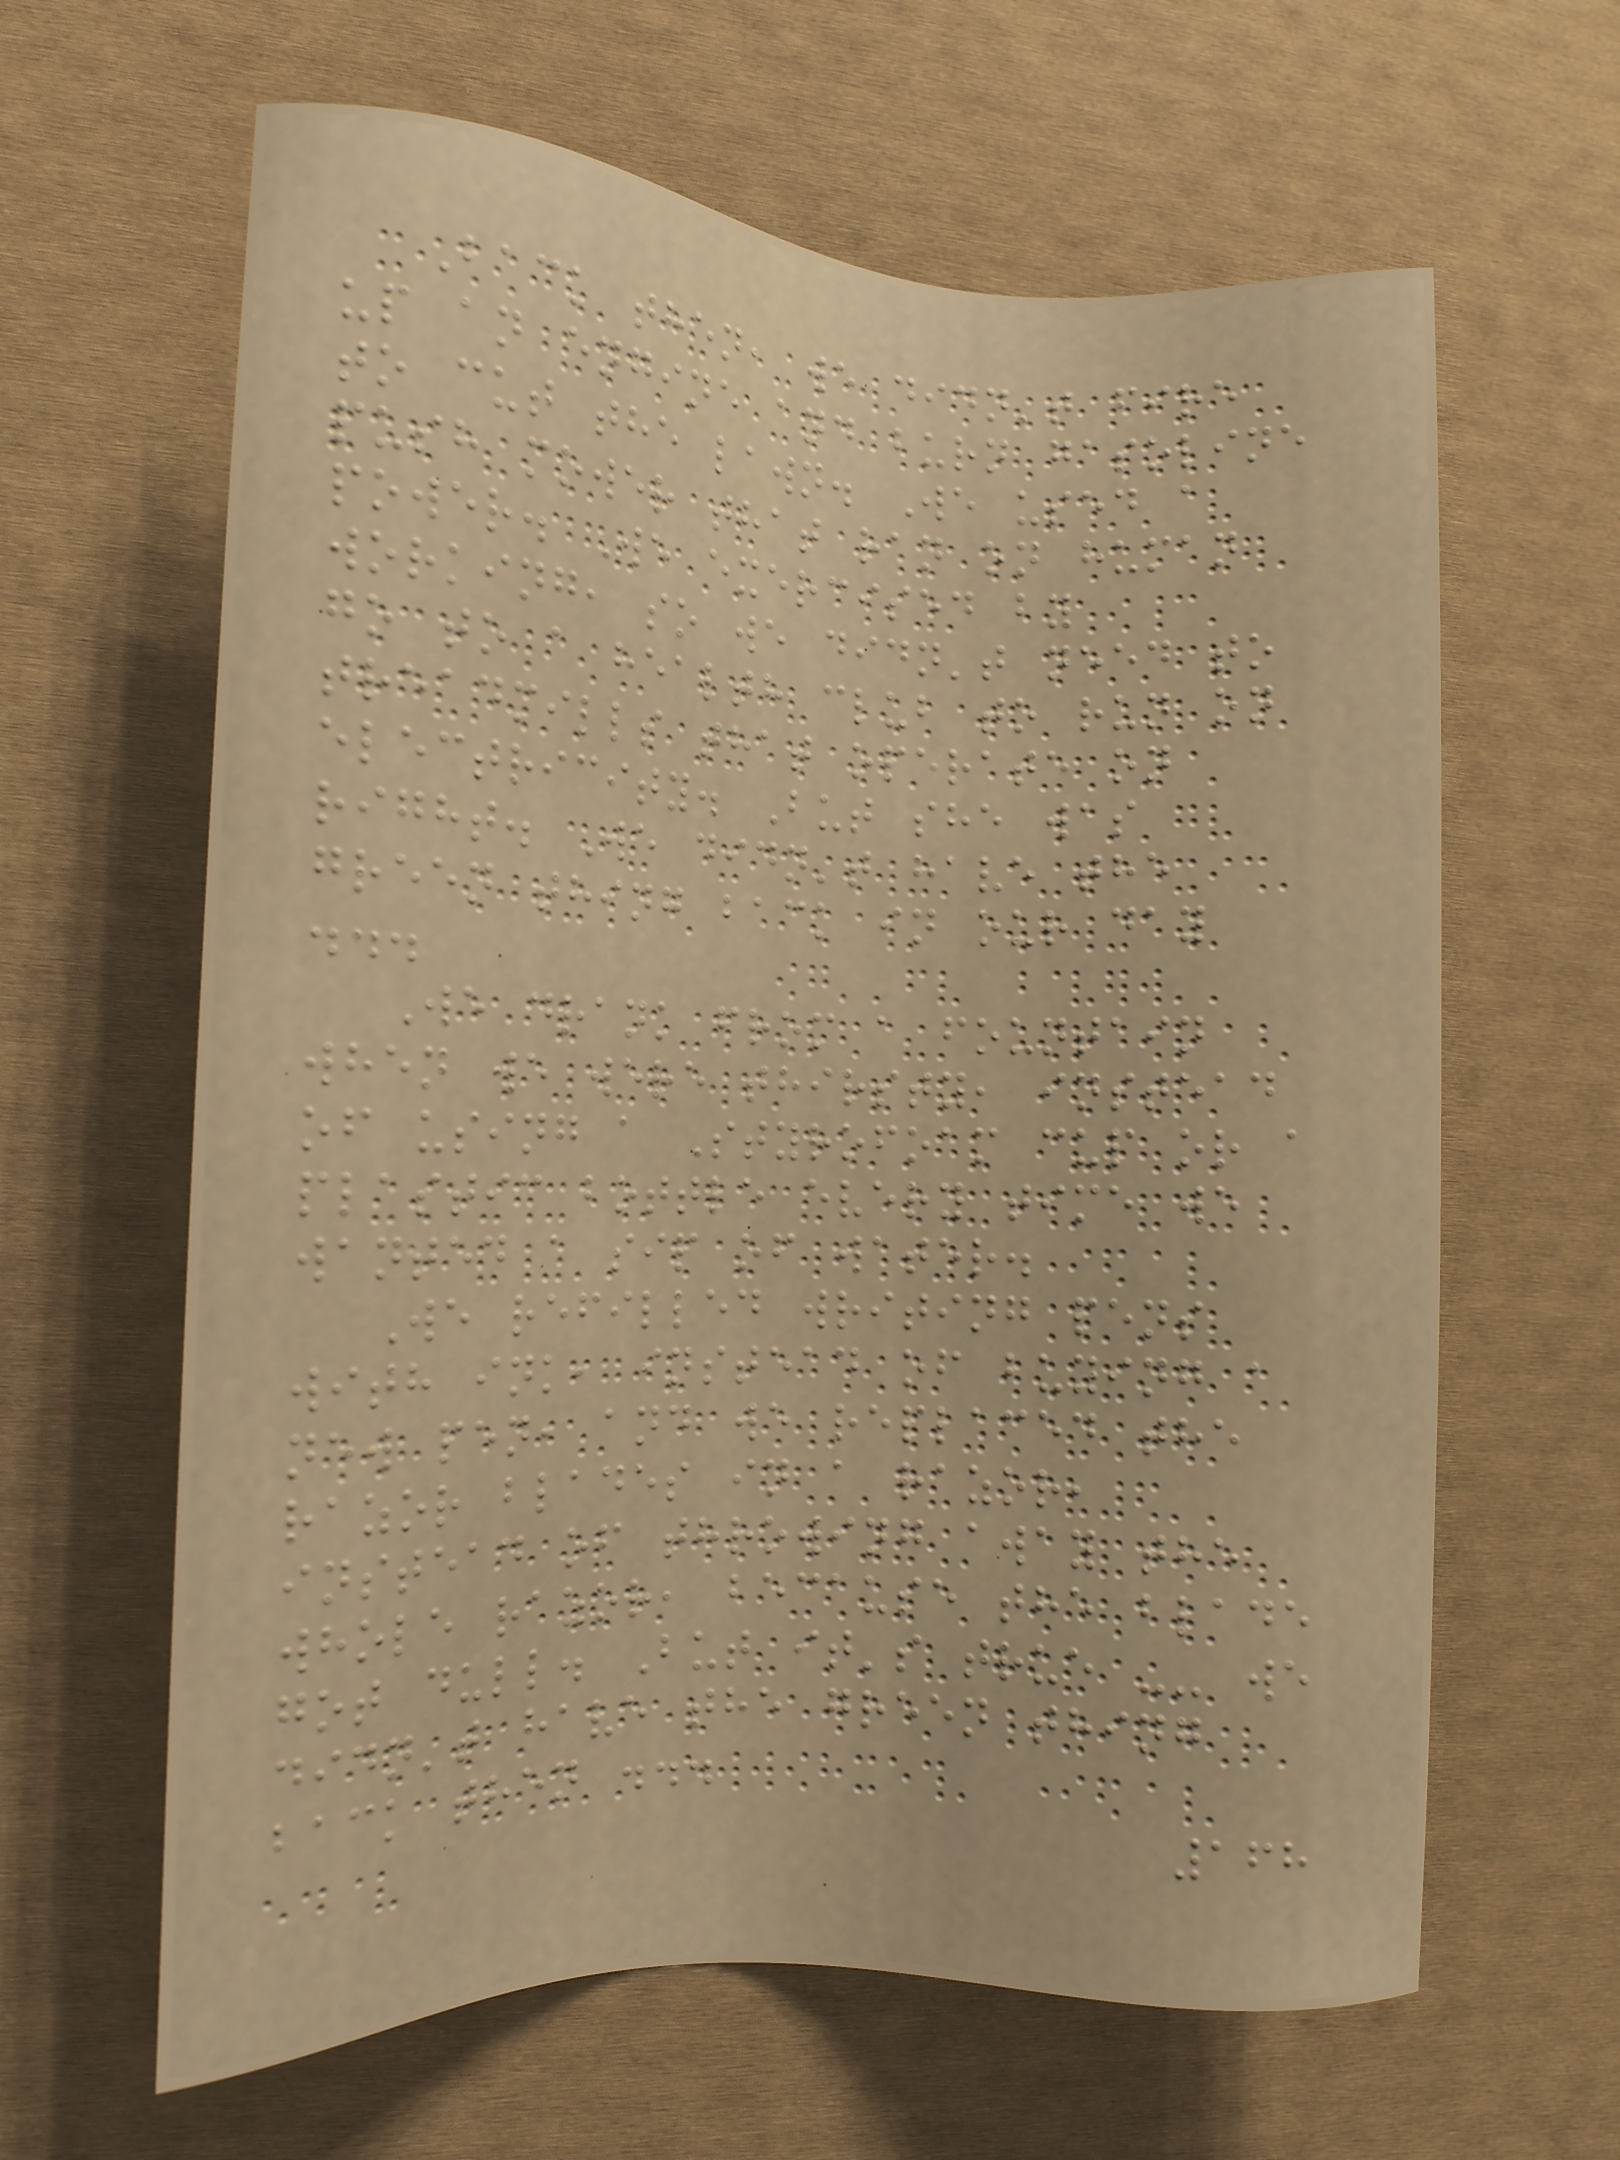Back then, we didn't fire
up an engine and burn gasoline
to cut the lawn. We used a
push mower that ran on human
power. We exercised by
working, so we didn't need to
go to a health club to run on
treadmills that operate on
electricity. But she was
right. We didn't have the
green thing back in our day
...
We drank from a fountain
when we were thirsty, instead
of using a Styrofoam cup or a
plastic bottle every time we
wanted a sip of water.
We refilled writing pens
with ink, instead of buying a
new pen, and we replaced the
razor blades in a razor,
instead of throwing away the
whole razor, because the blade
got dull. But it's true -- we
didn't have the green thing
back then ...
168
